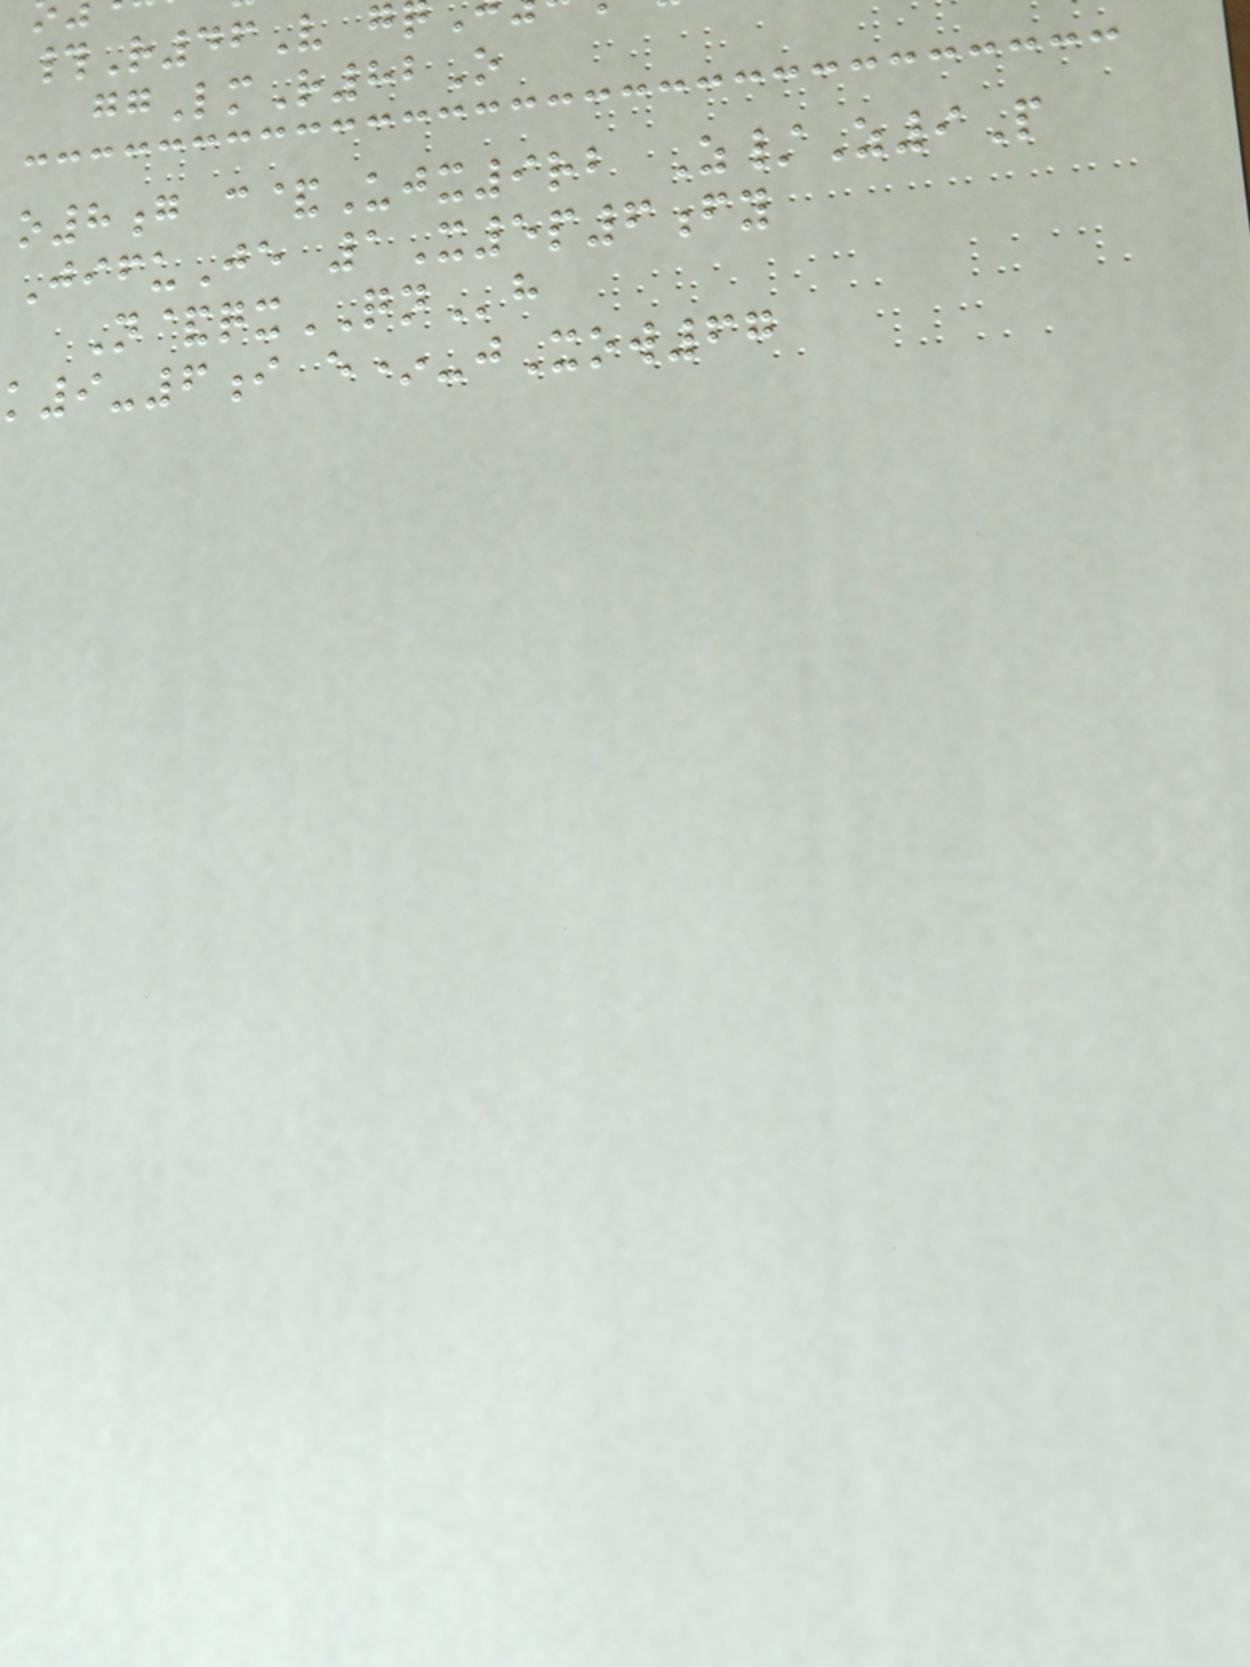#R46V g
ggLmR82O
o8g c&Ujx9rb Z/Z9P
JifuJe 1X5p6fy
N&qxQNh
k9-6i e*-jXow67
